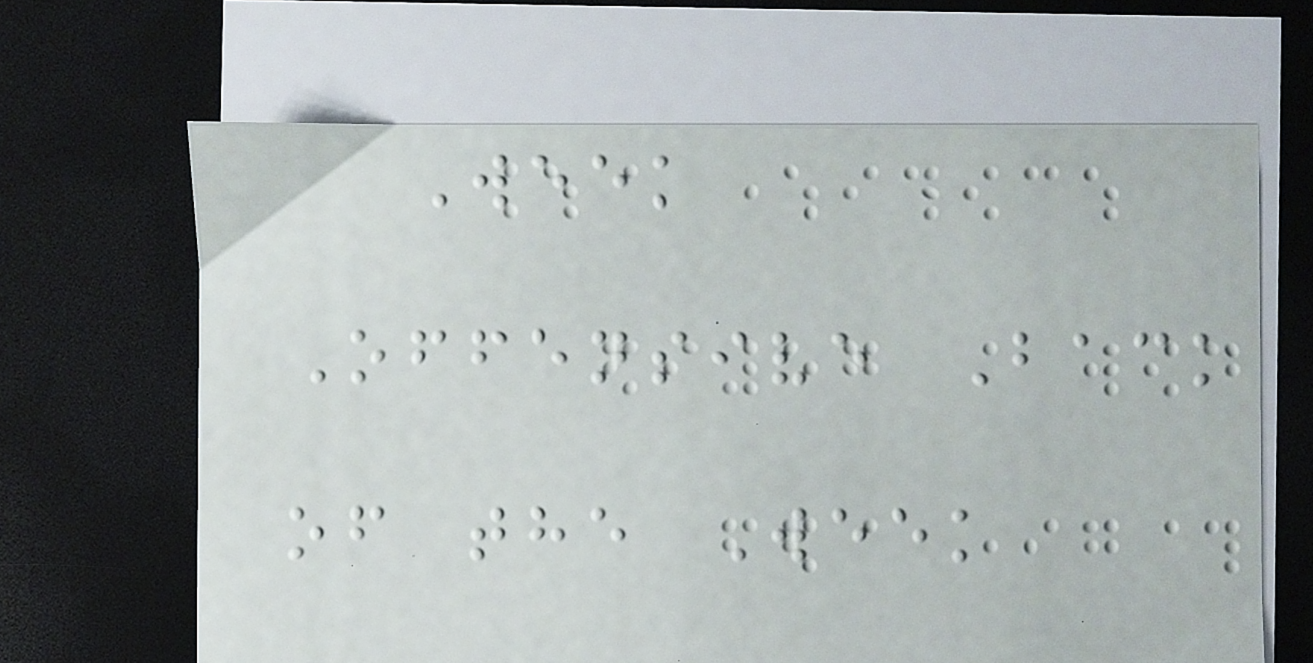Week
Offensive Back
of the Week
